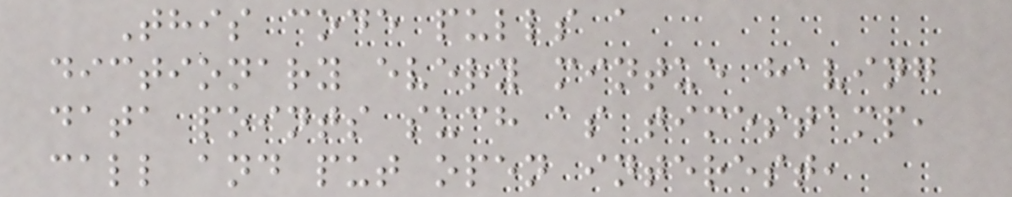This code pulls a
dictionary every mintue having
data points such as timestamp,
call and put open interest,
